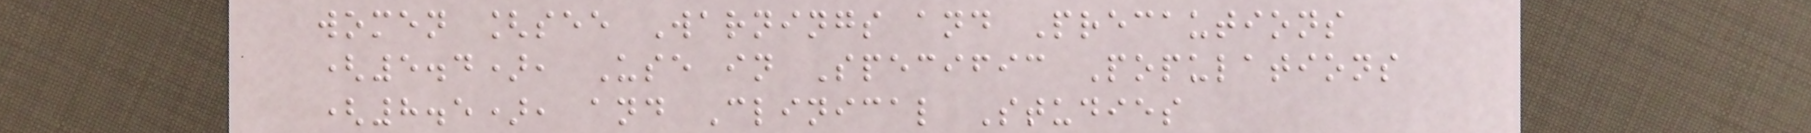women [see Warnings and Precautions
(5.4), Use in Specific Populations
(8.5), and Clinical Studies
